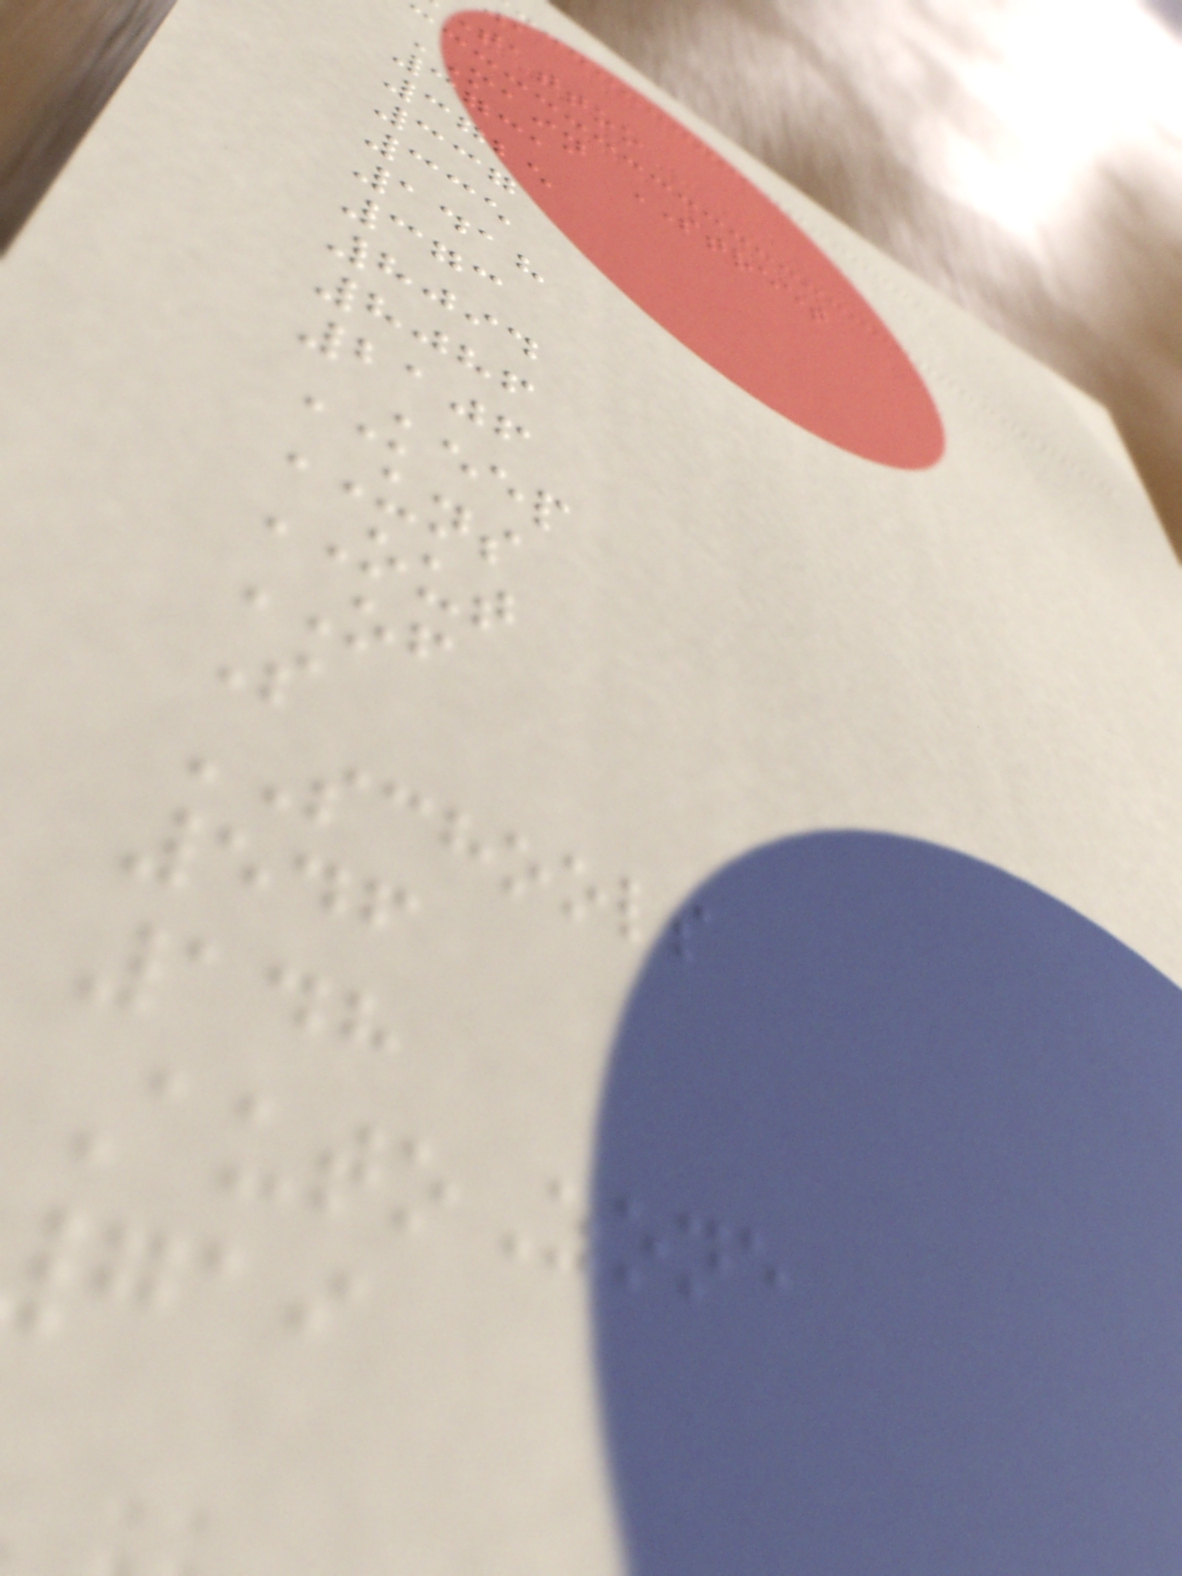tattoo
MAIN STREET
3731
3725
337
335
1418
373
8094
8086
2106
KEEP
UNS
OUT
OF
S
SCHOOLS
546
148
AutoZone
